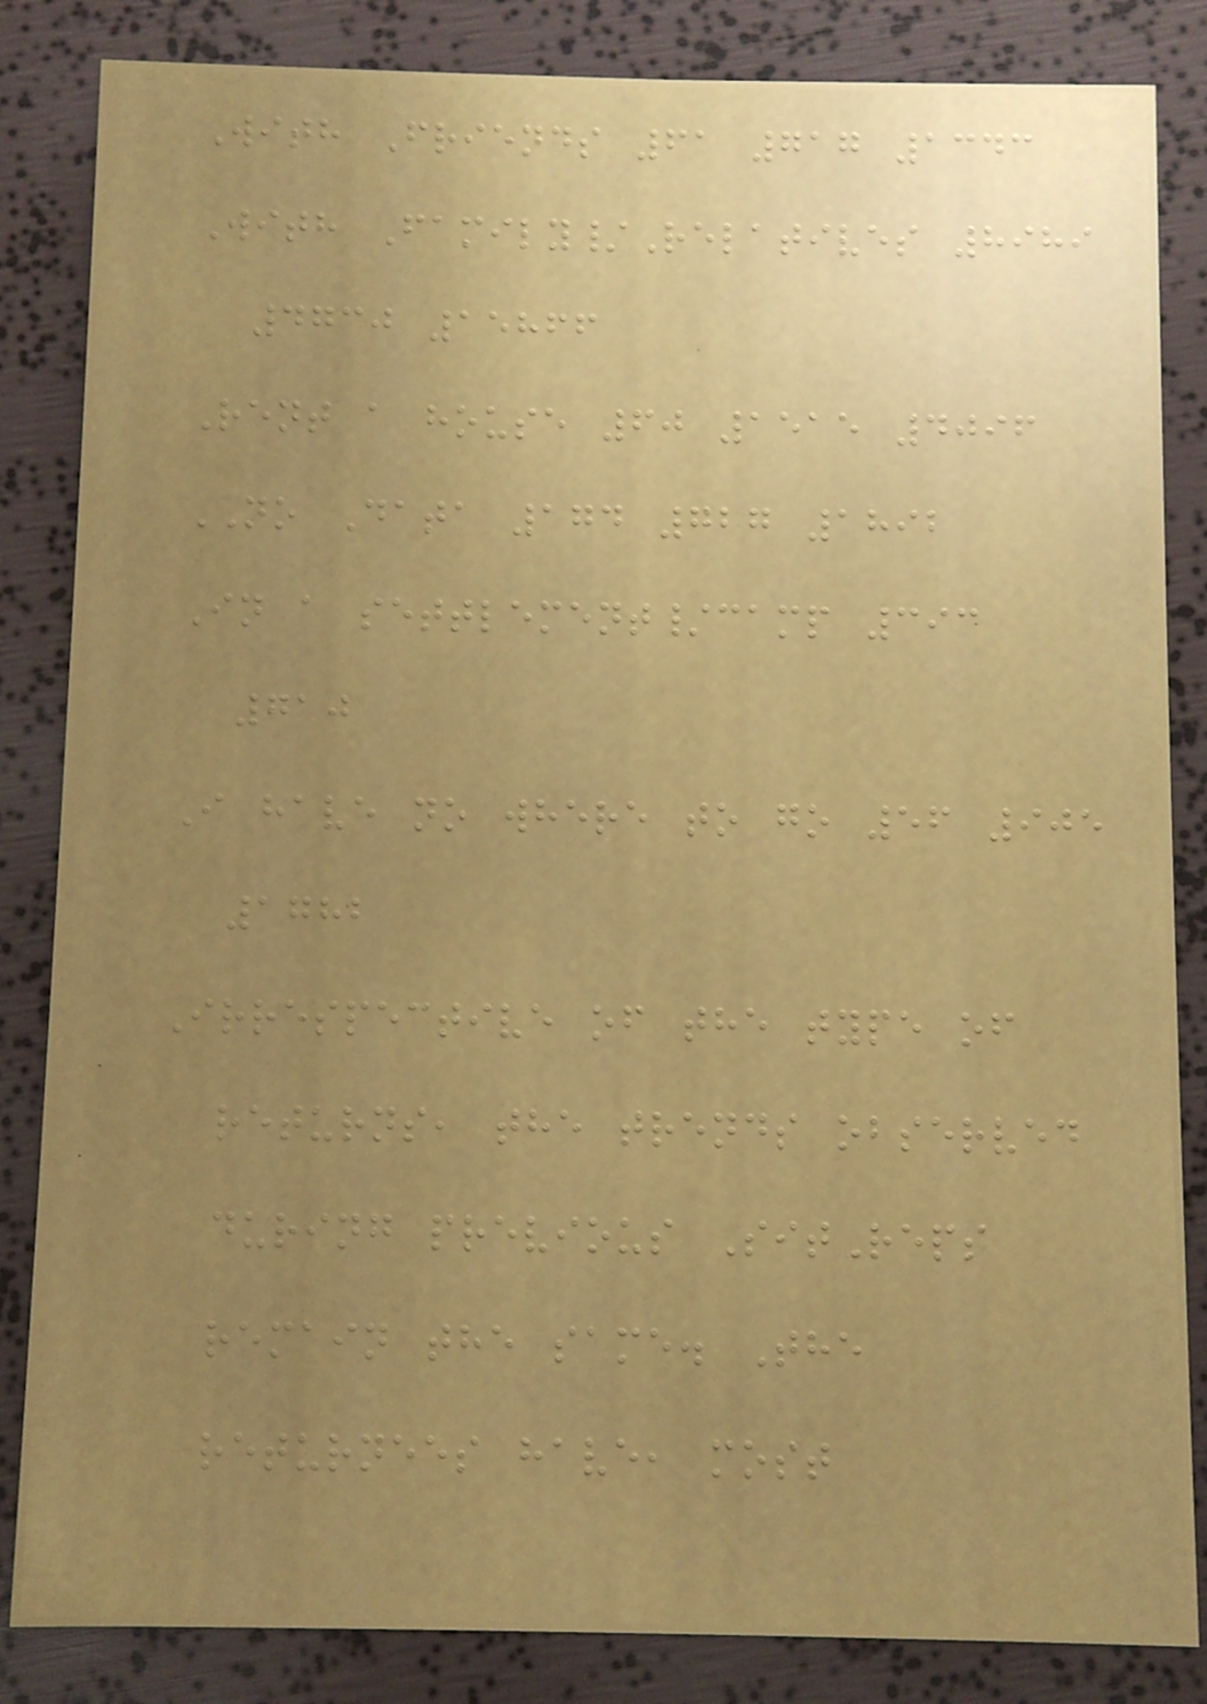With Friends 61 717 1343
With Family/Relatives 8989
4730 15866
Rent a house 60 1515 4096
NO Data 174 727 1892
In a settlement/camp 393
710
I have no where to go 56 905
1782
Irrespective of the type of
returns, the trends observed
during previous SitReps
remain the same. The
returnees have, most
